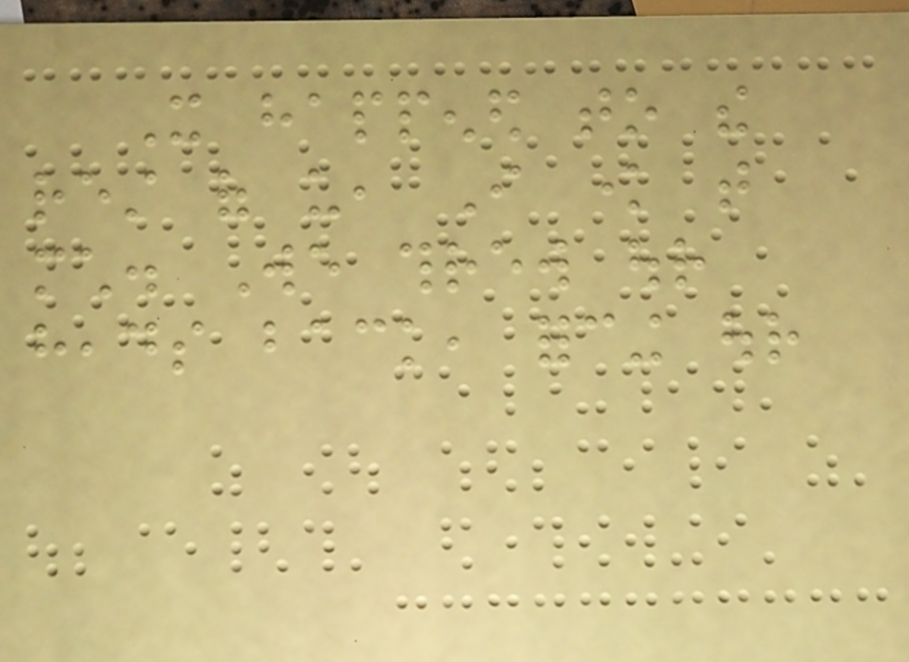It happened to the
rest of us, I know that
much. We threw our
heads back, forcing our
